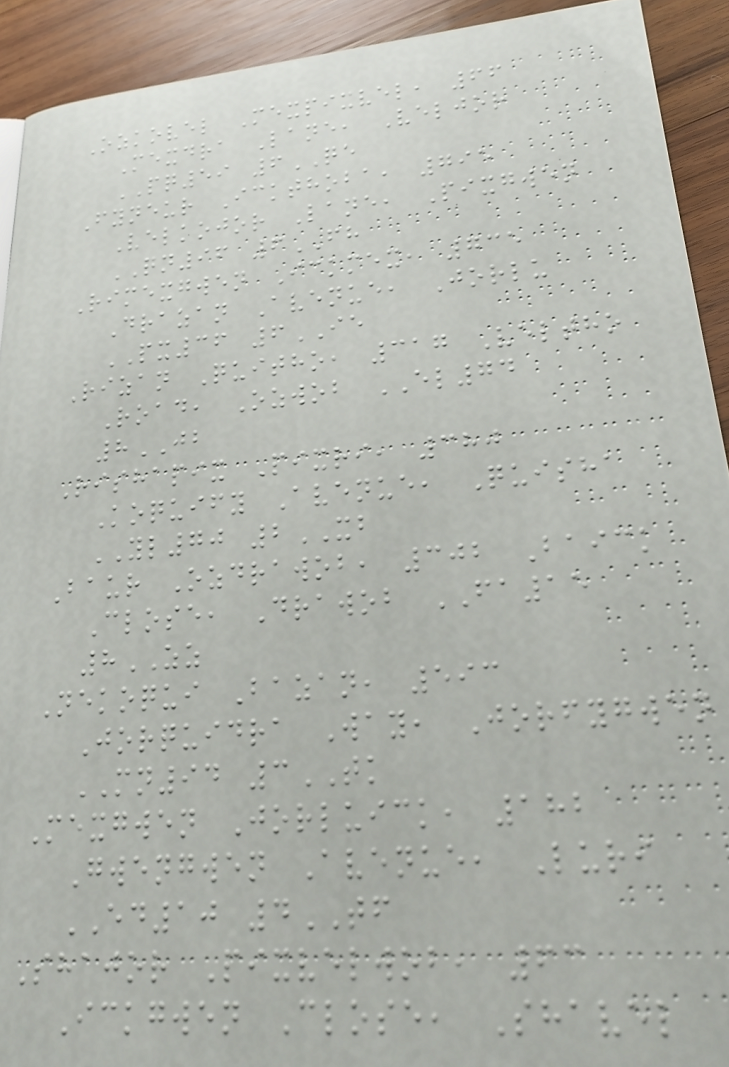Ozkovel Mexpixvel, 66
Mexdra Lane, Veljor
PQ59 6QE
Fyneur Ickthoba, 795
Velkojor Lane, Pixgwen
QN96 6FH
Rimexgwen Ickmex, 735
Drazan Avenue, Jorlu
PX36 6IE
Rizan Quitho, 317 Veltho
Road, Ozwob EL74
8JB
Rishapix Pixri, 380
Koquify Avenue, Quisha
YL70 2XB
Baur Ozdrawob, 302 Baick
Close, Drawob FA15
8ZZ
Nekoqui Bazan, 593
Jorquidra Way, Jorfygwen
MN94 3TK
Mexgwen Jorluick, 182
Gwengwen Avenue, Luri
ED10 4TF
Shajor Pixvelwob, 63
Ickgwen Close, Shavel
